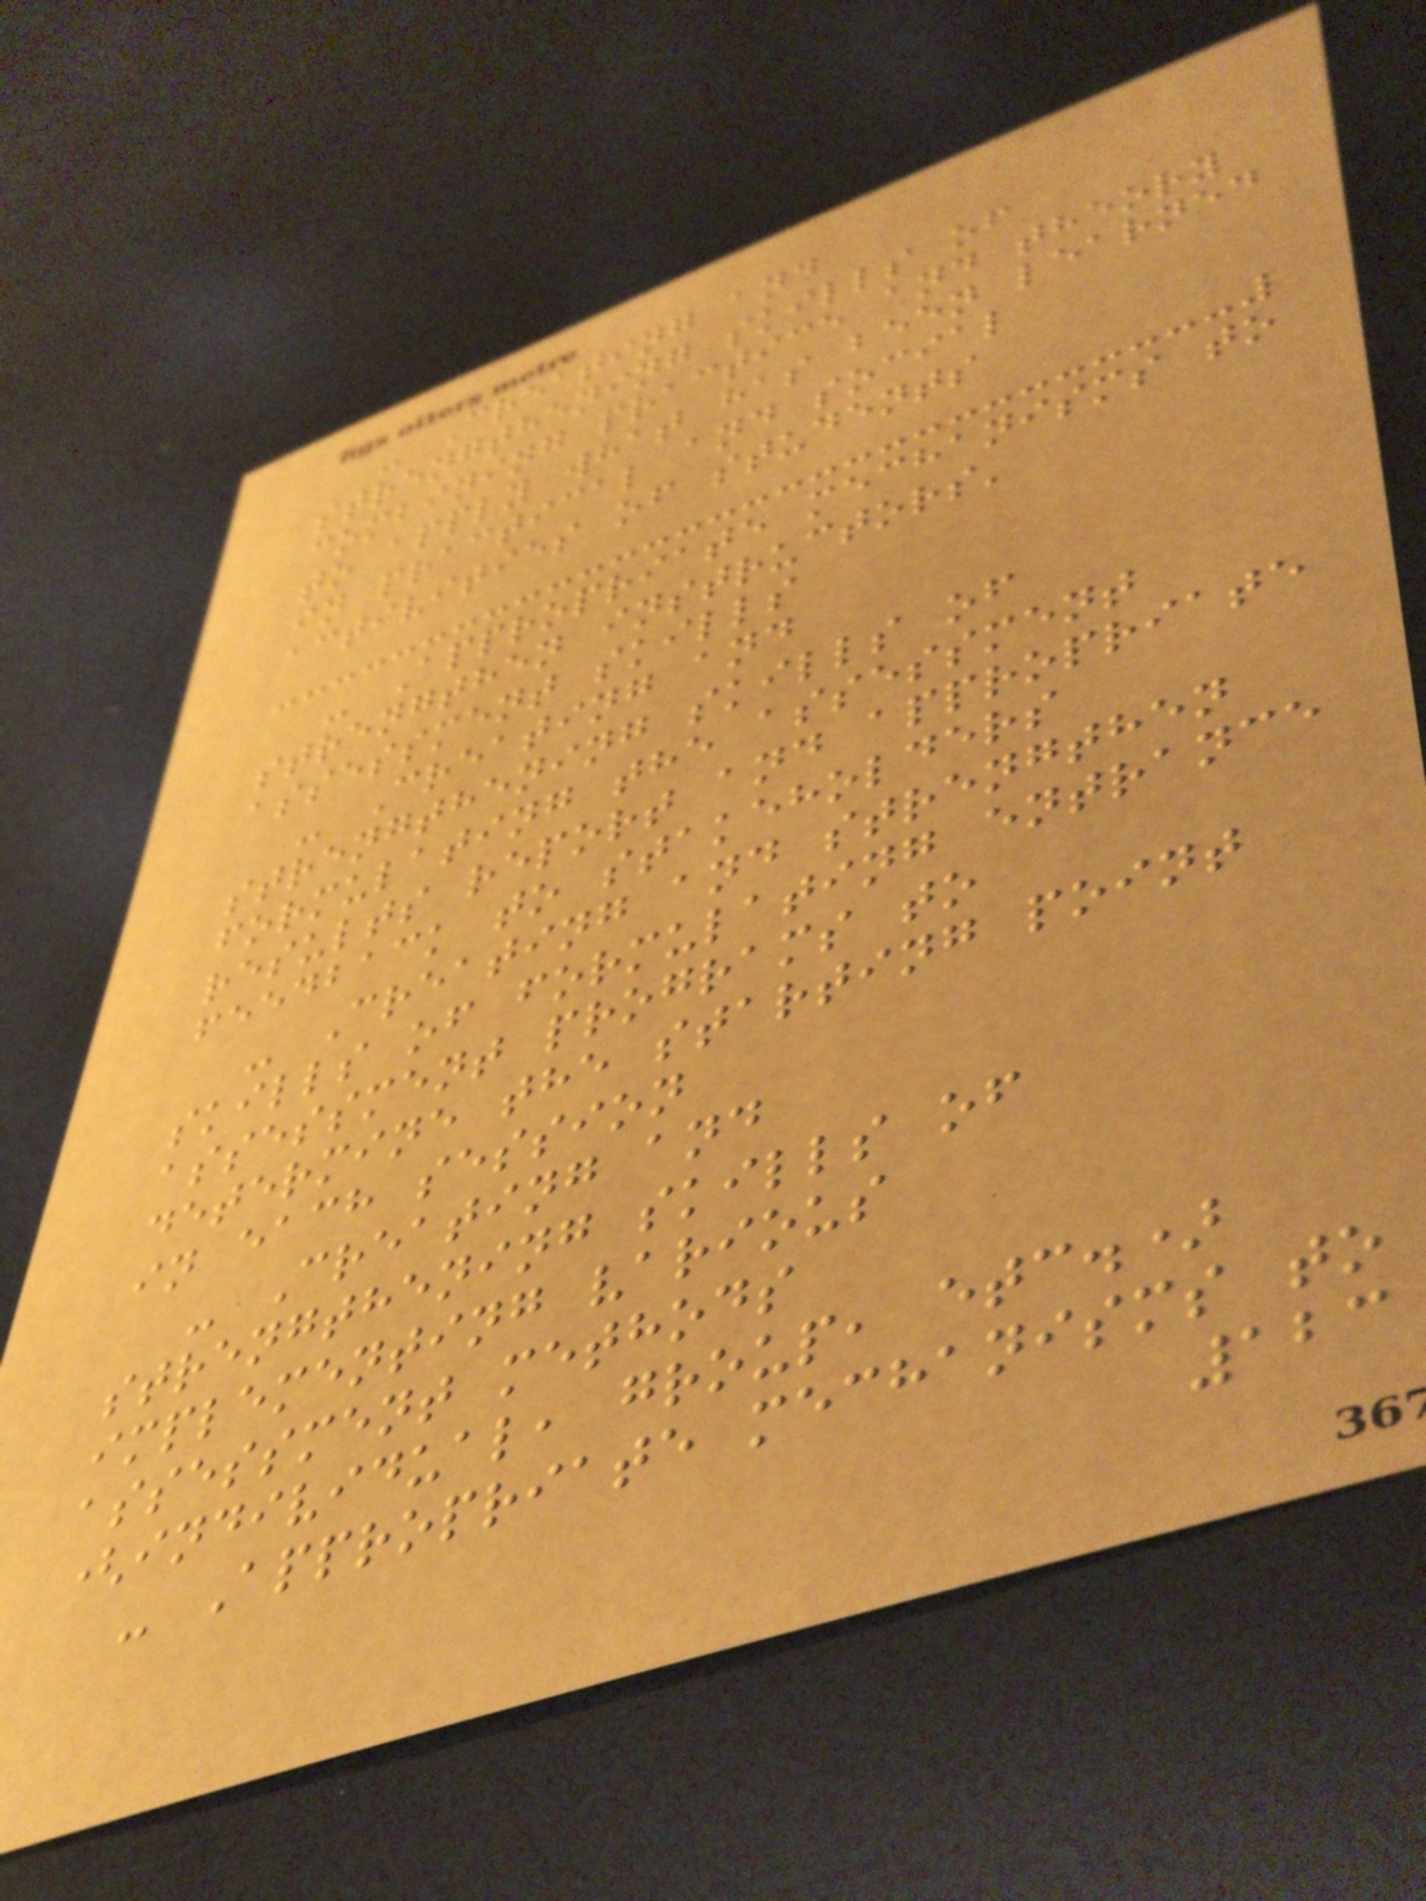- Creating and
strengthening skills of
combining practice and theory
to apply what has been learned
in practical and social
activities of students
- Appropriate mechanisms to
strengthen instructors'
assessment skills
- Creating and
strengthening skills of
formulating the assessment
results report and appropriate
feedback to stakeholders
- Creating and strengthen
skills of formulating entrance
assessment programs to
determine the starting point
in each session
- Creating and
strengthening skills of
implementing various
assessment methods
(individual, group, etc.)
- Appropriate mechanisms to
123
